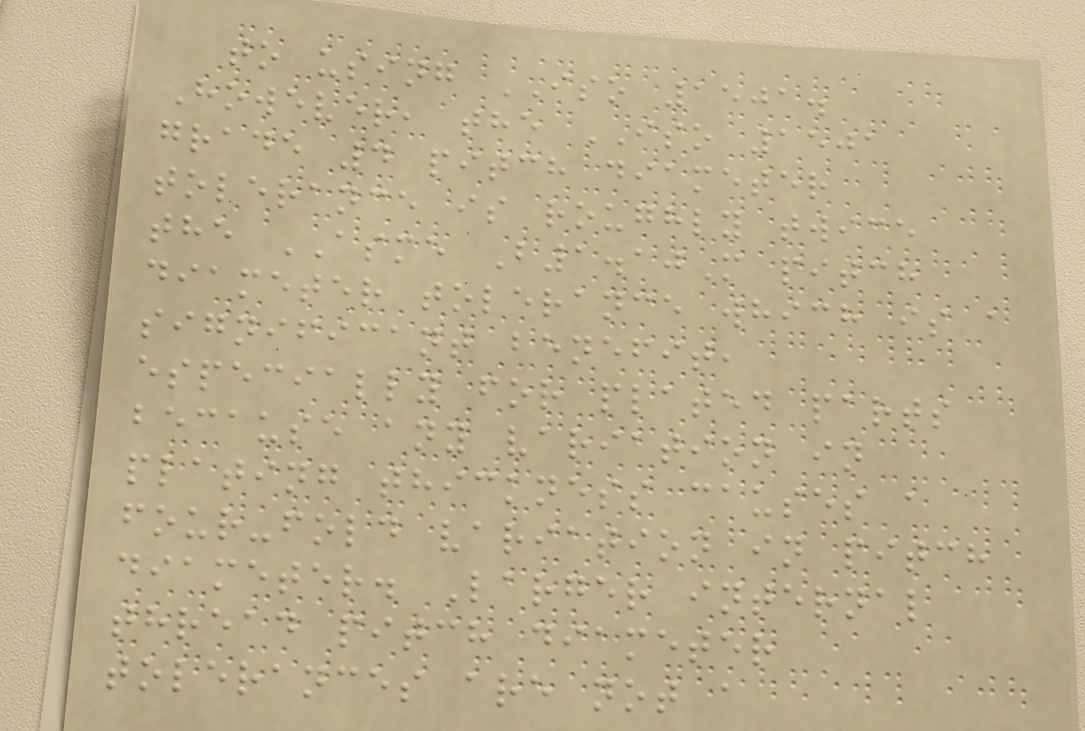to using ISO 1501.
However, the ISO 1501
grade 4 pitch diameter
tolerance is roughly twice
the ASME B1.10M pitch
diameter tolerance which is a
significant benefit,
especially for plated parts
because any variation in
plating thickness causes a
four-fold variation in pitch
diameter. Larger internal
thread pitch diameter
tolerances are not a
